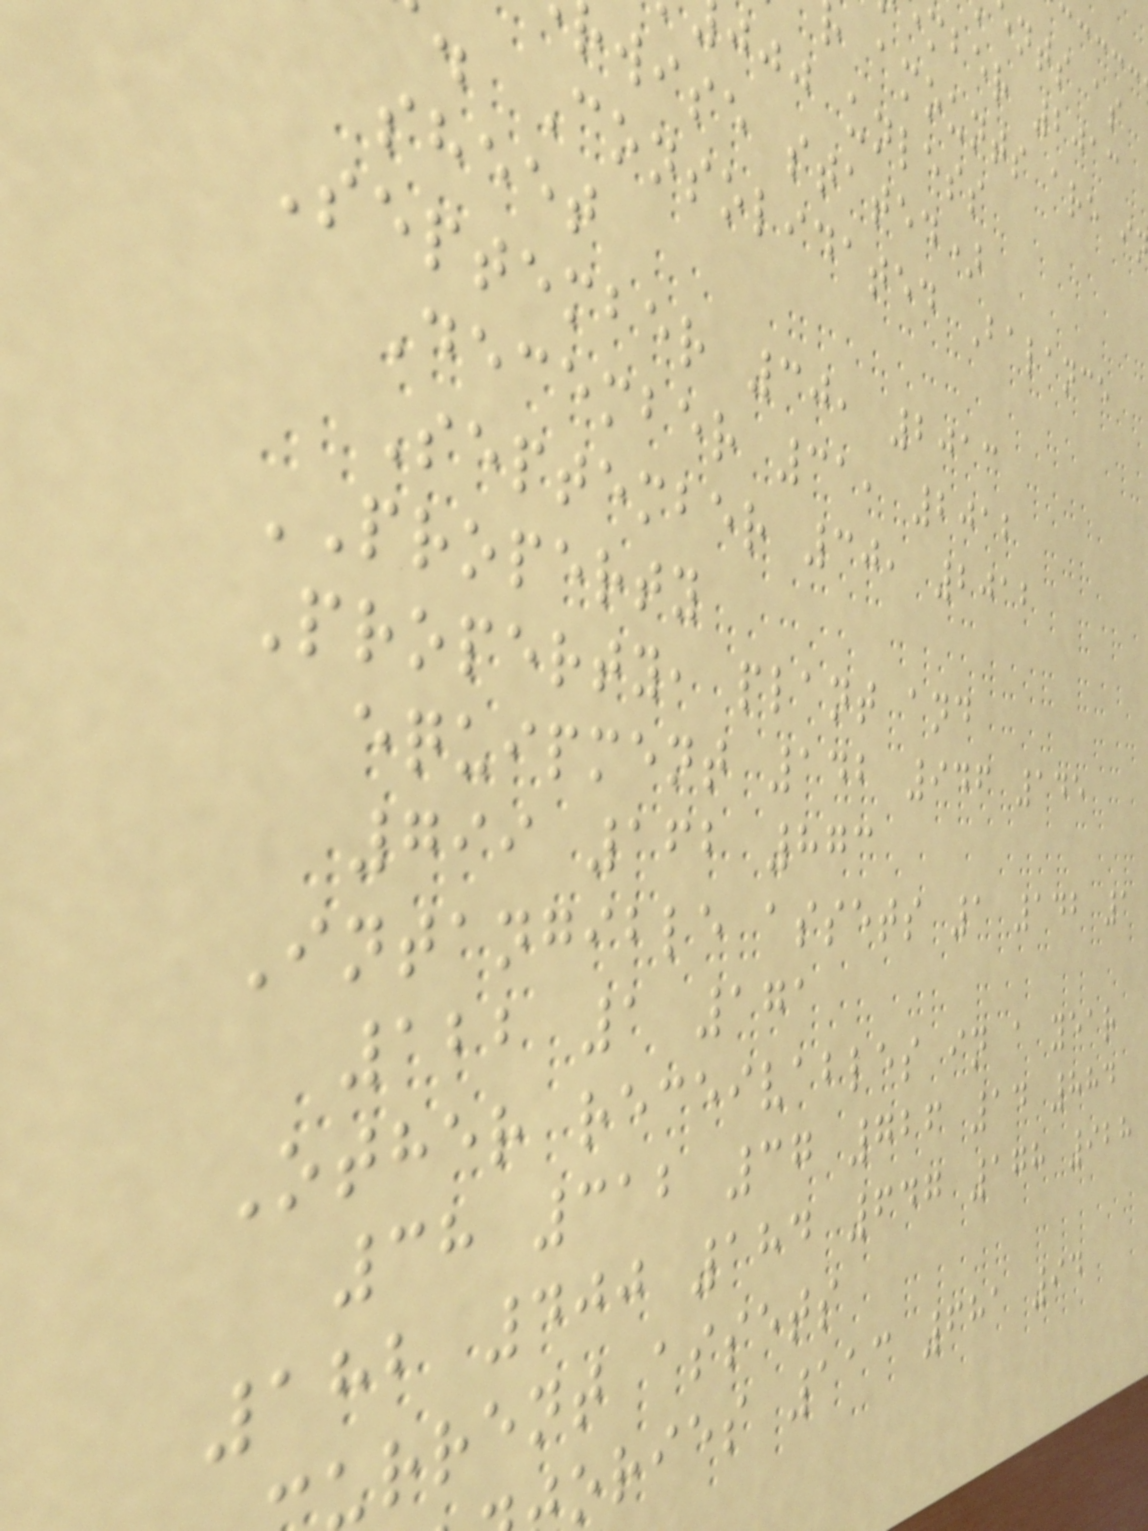mber 2013
amounts are i
jjj unless
wise stated)
. Consolidated Balance
sheet
September 30, 2013
December 31, 2012
September 30, 2012
PROPERTY
Property, plant and
equipment 142 946 145
799 162 873
Intangible assets 1 142 1
122 1 171
Other receivables in a year
38 312 37 726 14 884
182 400 184 647 178 928
rrent assets
ories 113 681 94
